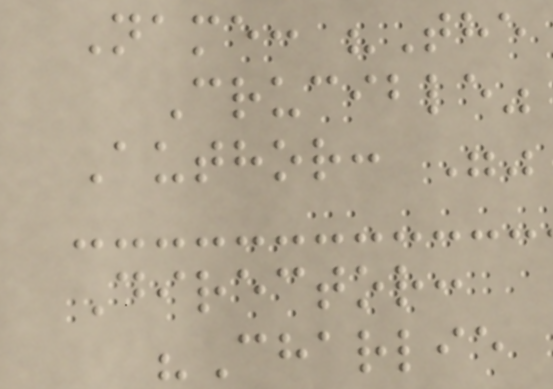Name: "The
Crucible"
Author: ""
Director:
"Charlie
